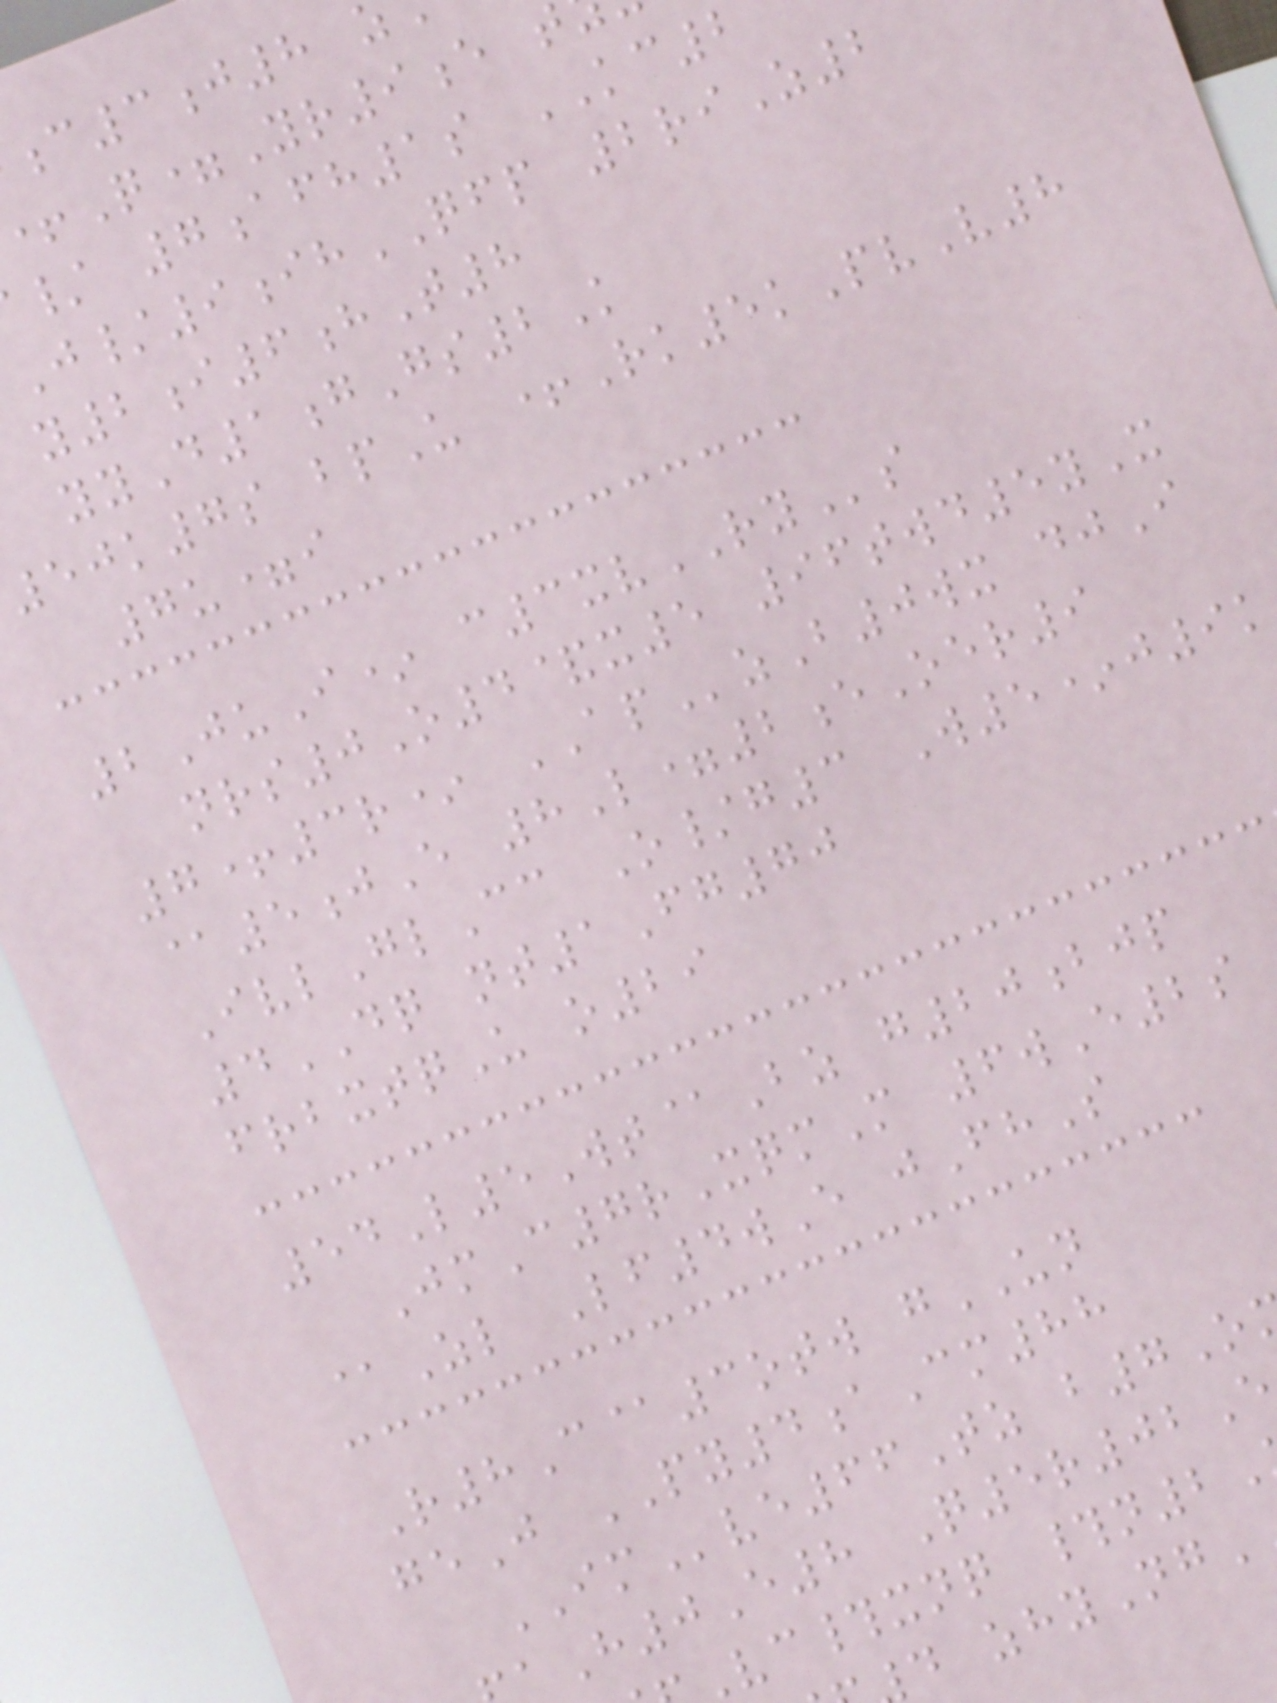c3j8
Q=Yr9e t
/ 7afh1s KC2
J/9ihQFP 2riZ2
y2i6hT8
yyD1gGs2K
50k7s bpU +Rk5kPvV8
7u=i
2JuI* c3xvRYs
nrs0O4&x5 96twd5yX
7+3r* APzB0wx djI
@5jE 8L=2eOer9
IvlGlCc O/g3 W5*j9k
4DQ nt1Fg70
frbxtqU o29
54L5Wt@Bz g20bjp
JmC7rXqmM 6wE2s
@Zl Lf4wE jFhS
R8C@3otw gUN
geJ PY4aCm88
IMve66Tz b7O
aH0E8 Q5r02E
vc#xnq #n2
d zhyNg
